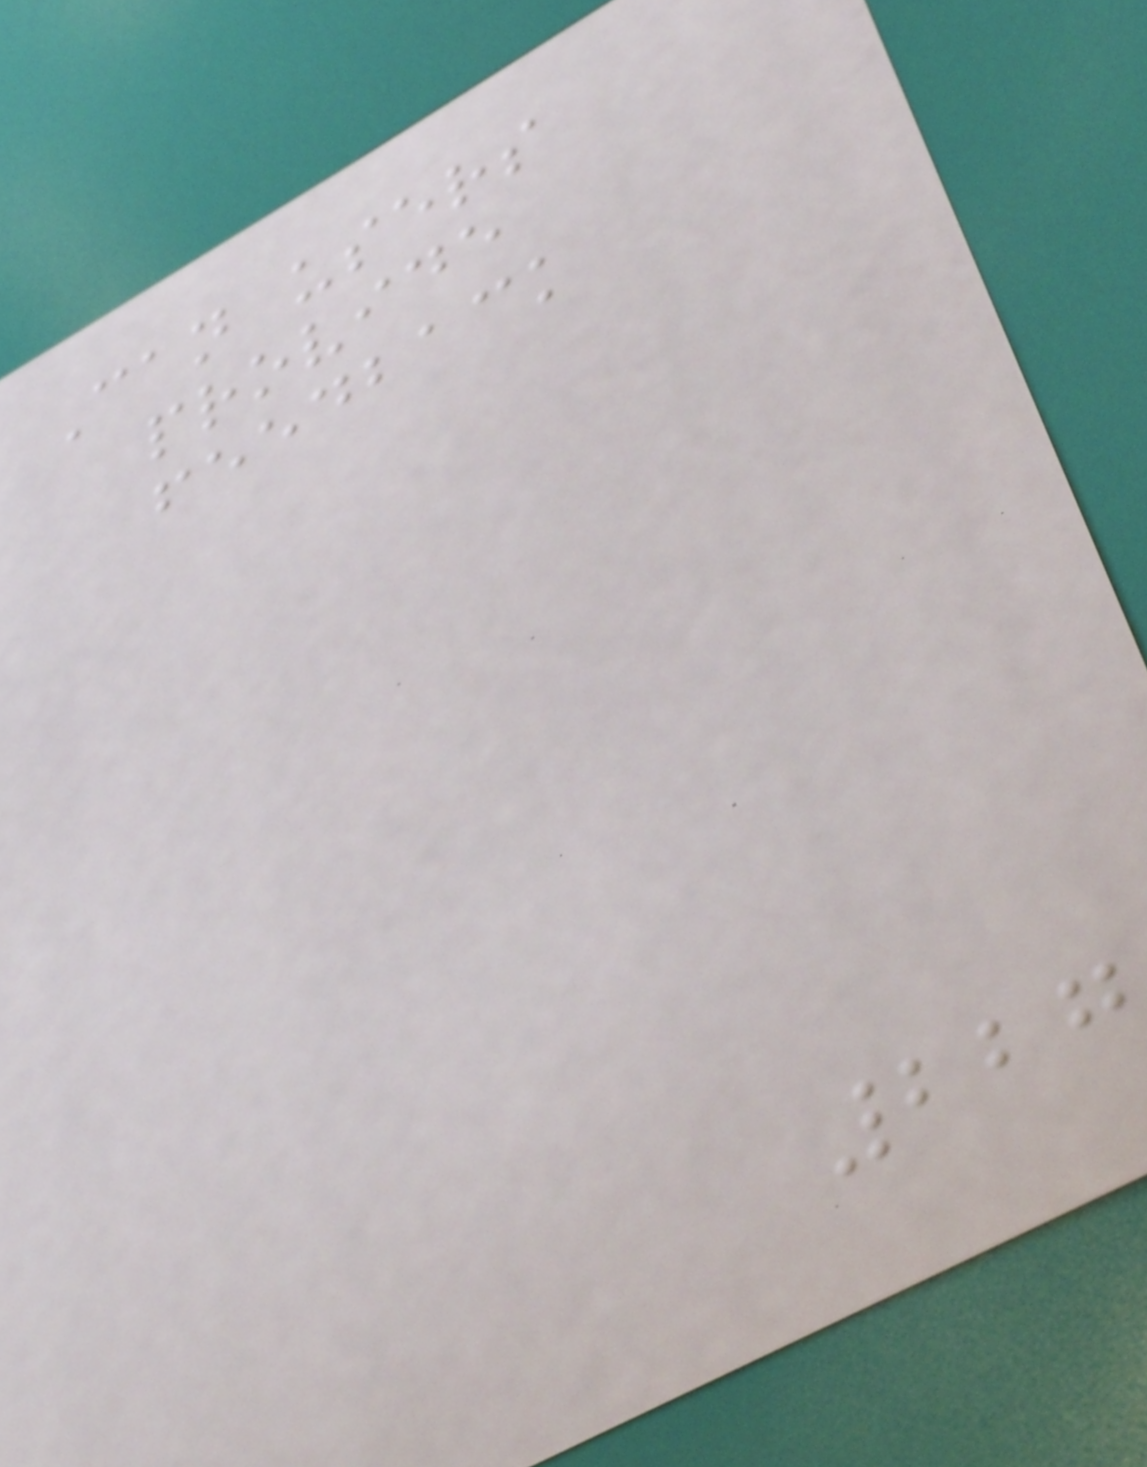Can users
provide
feedback
227
